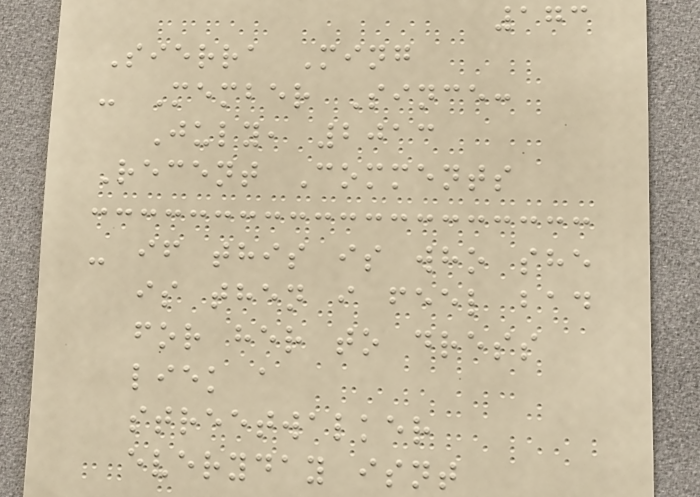173
Sierra Ming
- Member Since:
July, 2013
Recent Comments
- if this is who she
is then i feel bad
for her to dress
liek a
streetwalker
everyday isnt
